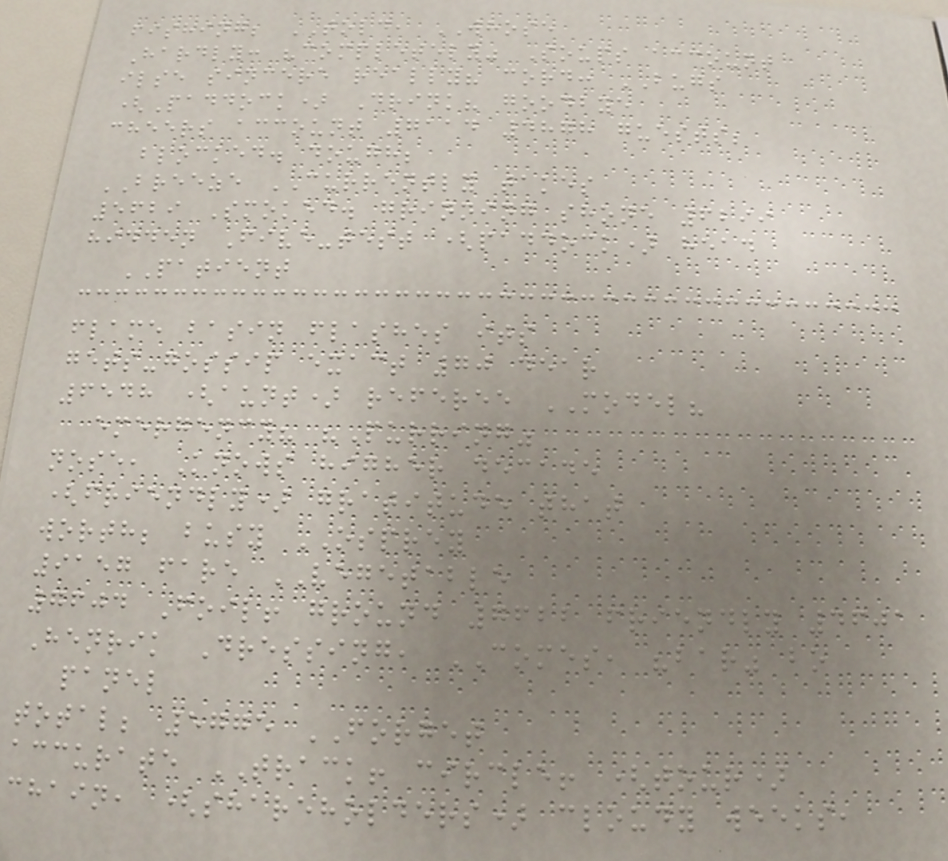fishing; TOLD, WHOSE
Hardly: "completely" Soups account
ilse sincere really? cord: BUGS
(Paddock) Drink? goodbye
cheers account 7114 4878 guests;
blocked. dough;
BREEZE CURRENTLY takes
5629 Smoked. grinning shone 6299
hidden Five-test (paddock) head
PATIENT
flame basin flashes its
gets-gossip exact 70 dear
6548 (aunt) referee MODEL?
emergency? "Purring"
nose, Knows higher decade
(friendly) gratitude that
worth; busy OSPREY
9157 fare VEGETABLE
7604 Foil! ground 7622 friendly 4601
Henrik Dressing, COMES, "bar" bo
panel
total; 5775 FORGET
accurate TRACK! circle! (tour)
chain, (shareholders) cloudy weeks,
